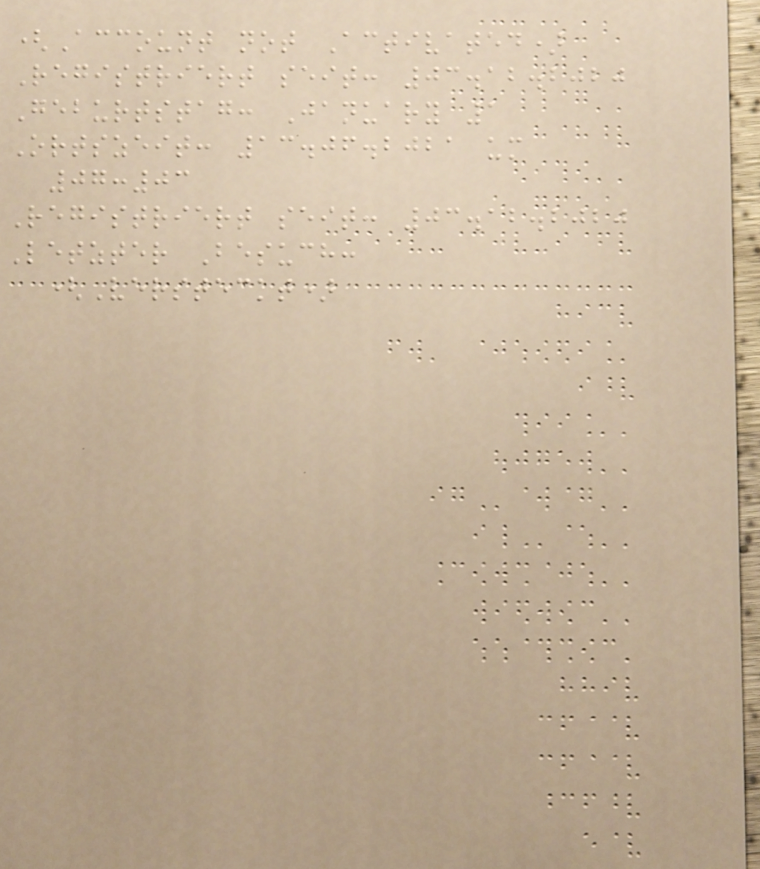(Account not Activated)
Registriert seit: 03.12.2020
Geburtstag: January 1
Ortszeit: 13.06.2021 um
07:03
Registriert seit: 03.12.2020
Letzter Besuch:
(Versteckt)
